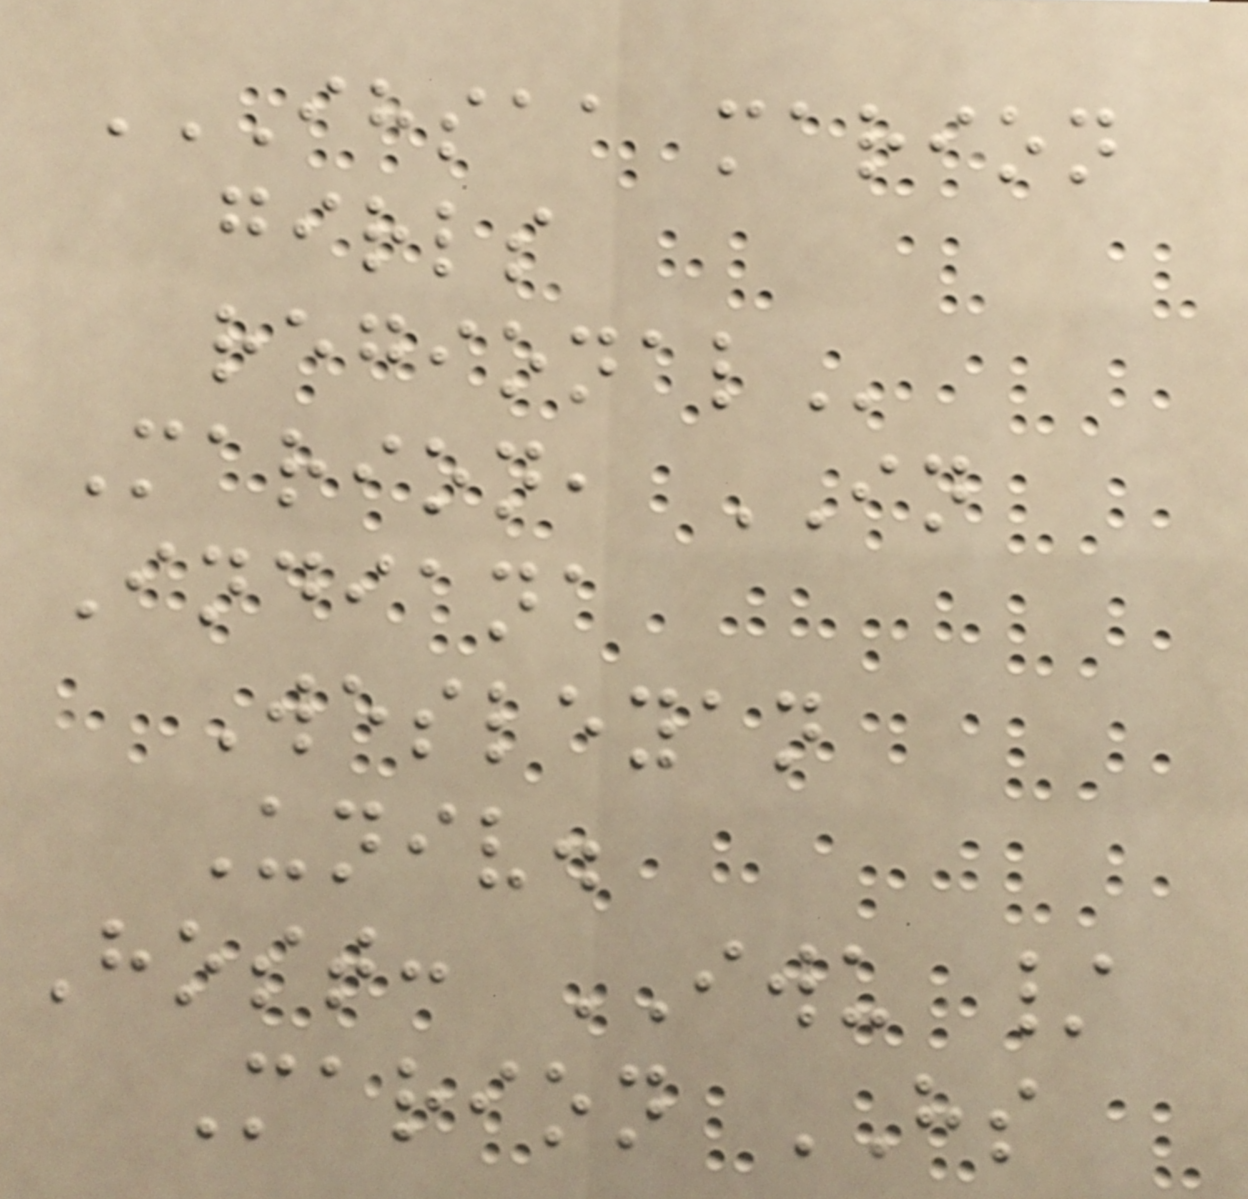IHSAA MARION
GIRLS
REGIONAL
Marion, IN
Indiana
Wesleyan
Univ.
Host: IWU /
Marion HS
